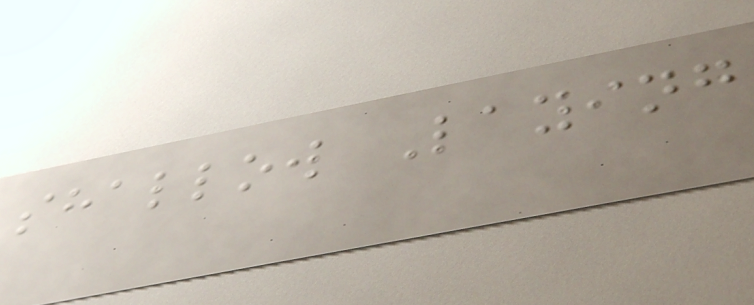shallow Laying
